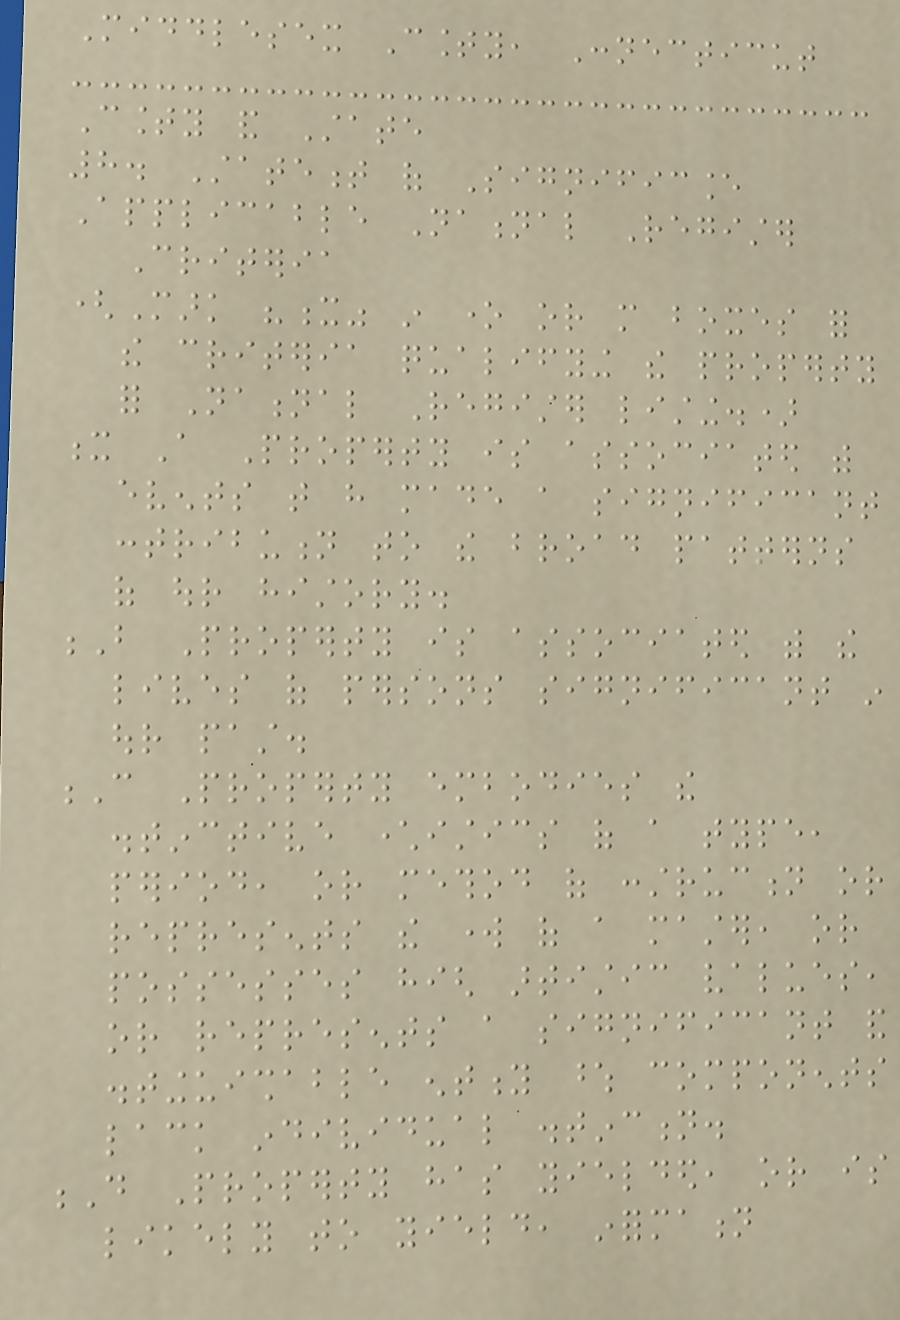Middlesex County, Connecticut
County and State
8. Statement of Significance
Applicable National Register
Criteria
(Mark "x" in one or more boxes for
the criteria qualifying the property
for National Register listing.)
x A Property is associated with
events that have made a significant
contribution to the broad patterns
of our history.
B Property is associated with the
lives of persons significant in
our past.
C Property embodies the
distinctive characteristics of a type,
period, or method of construction or
represents the work of a master, or
possesses high artistic values,
or represents a significant and
distinguishable entity whose components
lack individual distinction.
D Property has yielded, or is
likely to yield, information
